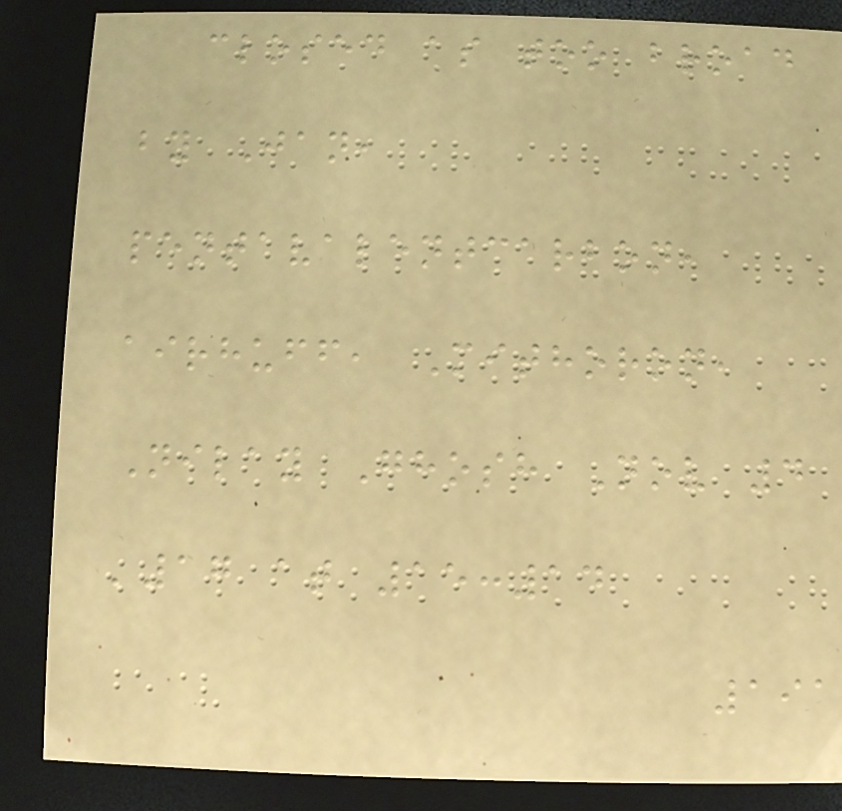closed as too broad
by Jan,
pentavalentcarbon,
airhuff, Mithoron,
Nilay Ghosh Nov 4
'17 at 15:14
191
